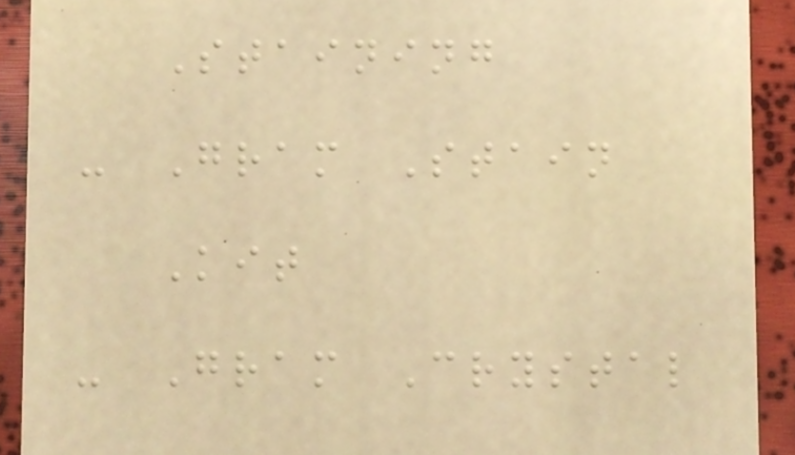Staining
- Gram Stain
Kit
- Gram Crystal
